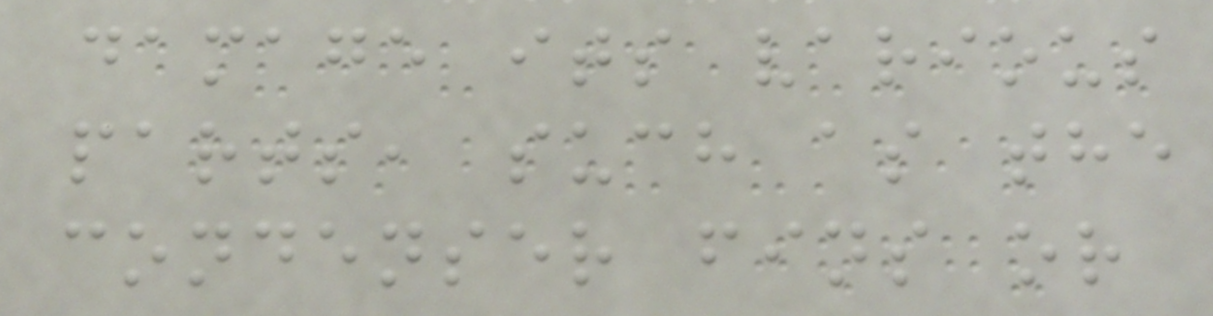damage its various
parts, such as the
condenser fins or
